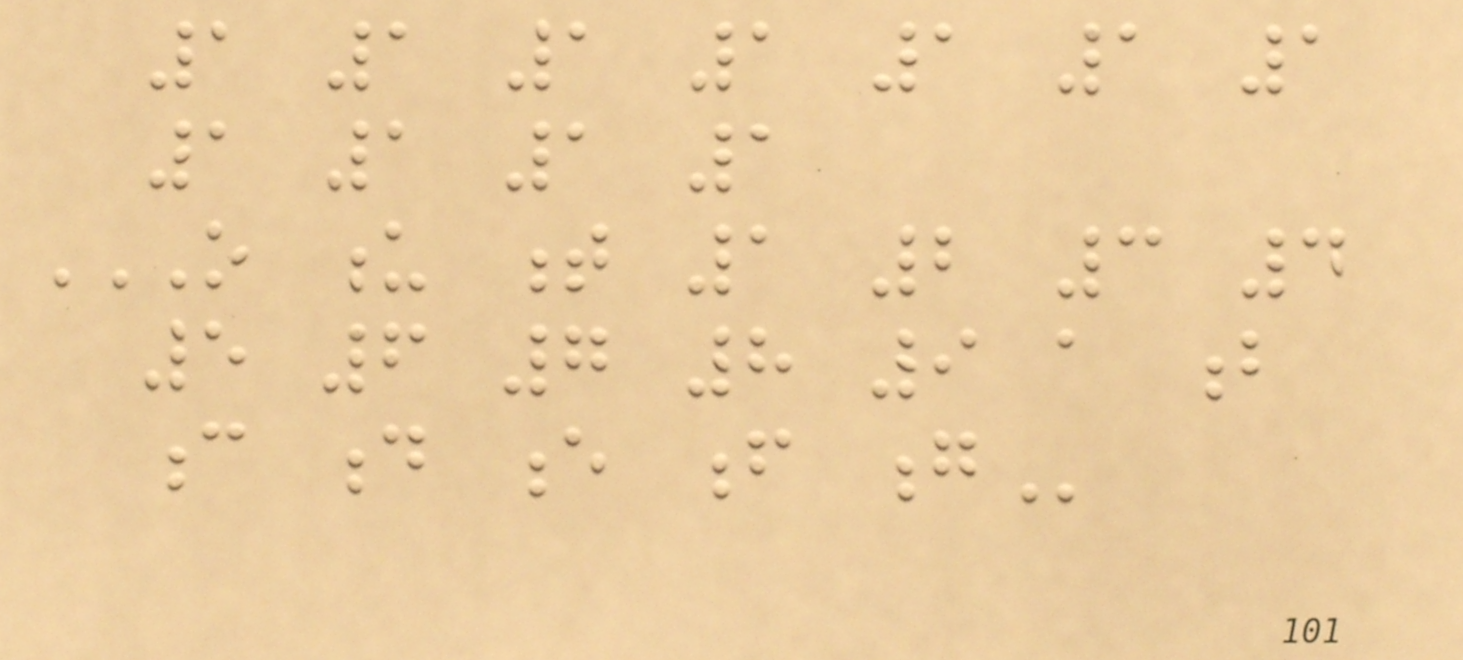1 1 1 1 1 1 1
1 1 1 1
O U T 1 2 3 4
5 6 7 8 9 A B
C D E F G
